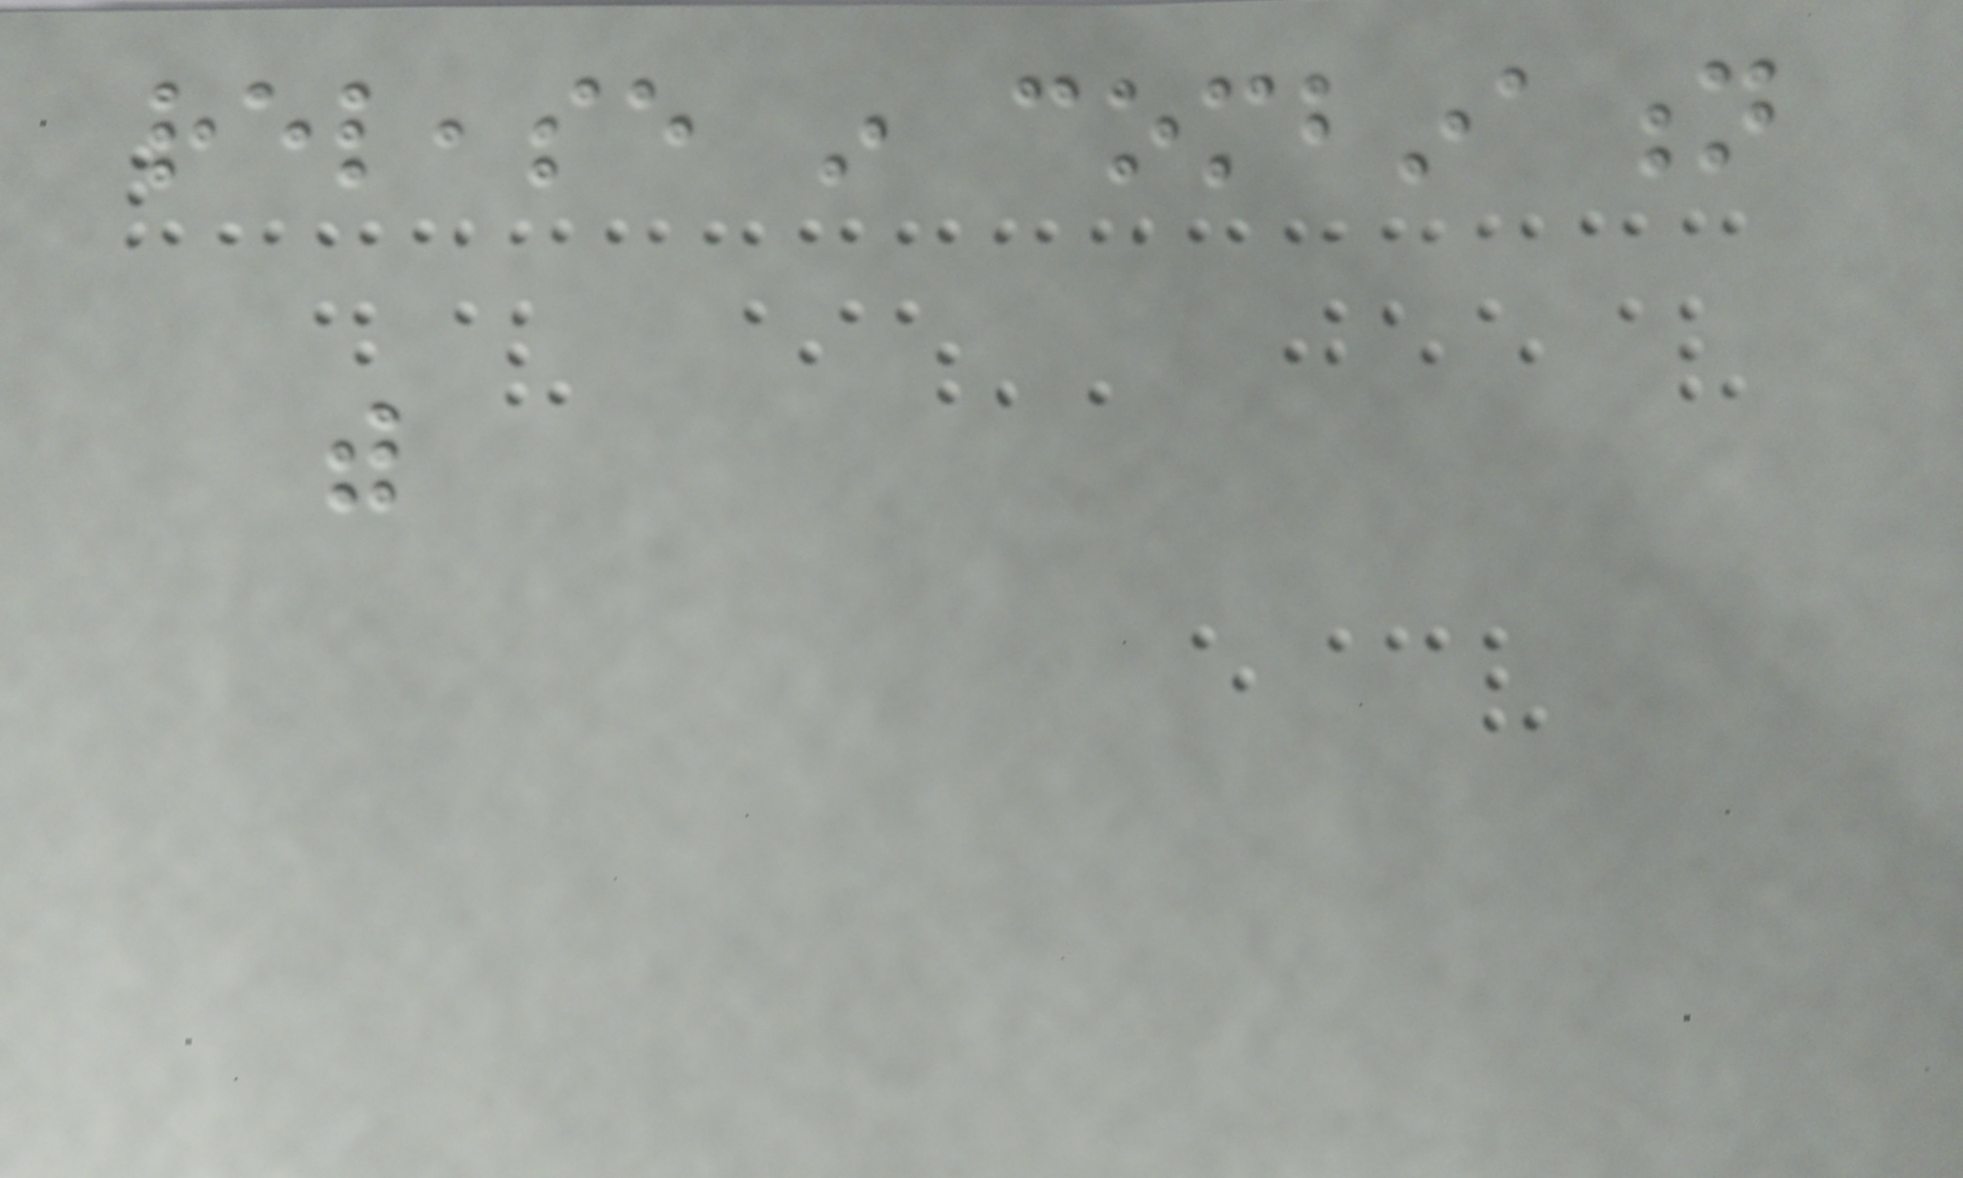release in combination
with
